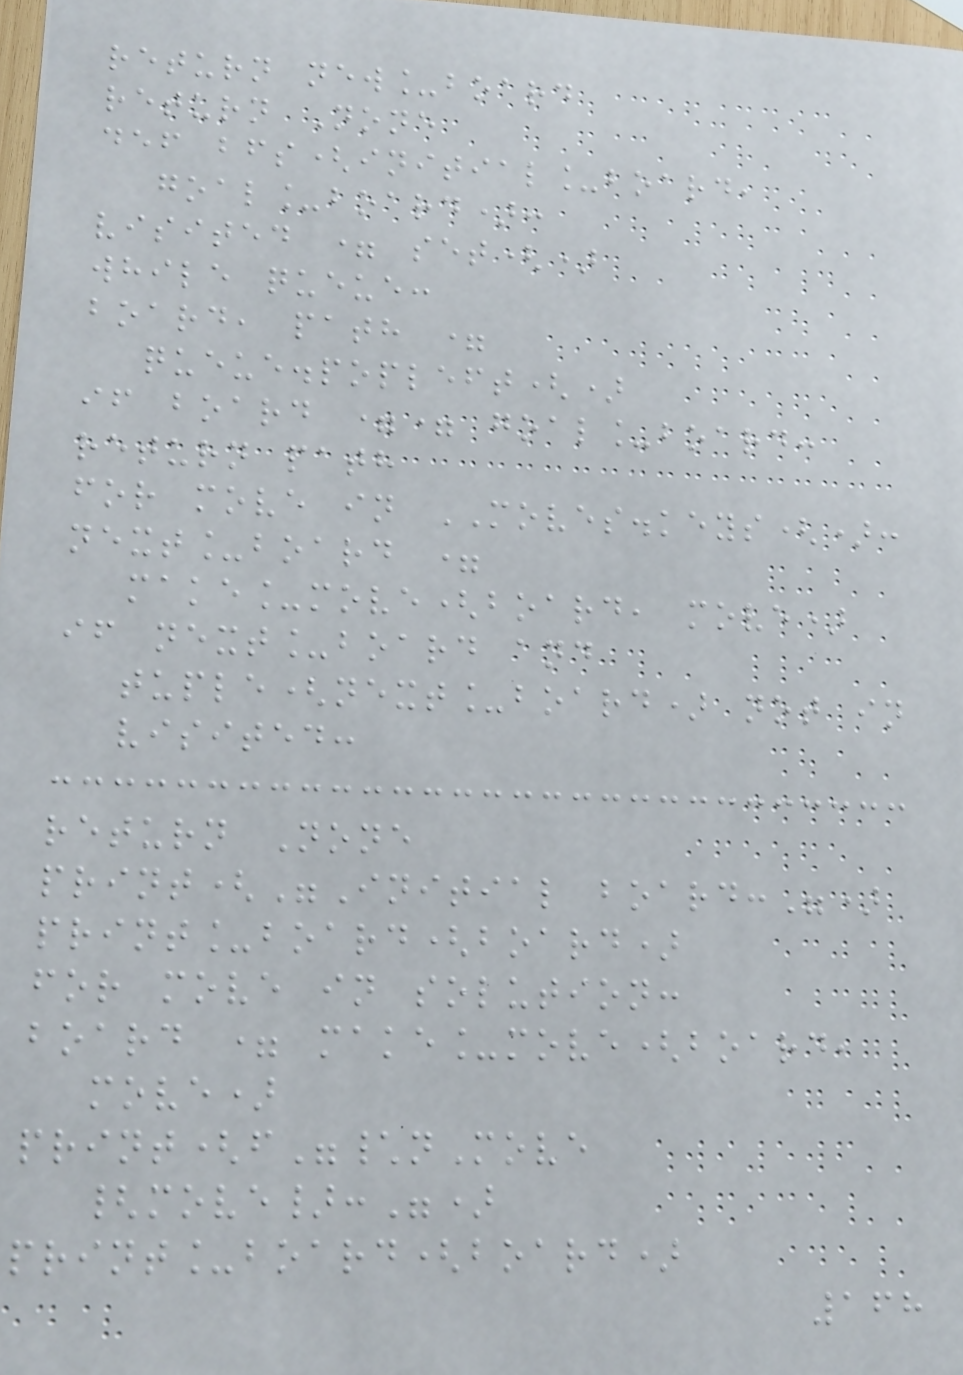return new_board
return None
def bfs(initial_board,
goal_board):
visited = set()
while queue:
board, path =
queue.popleft()
if board == goal_board:
return path
for move in MOVES.keys():
next_board =
make_move(board, move)
if next_board and
tuple(next_board) not in
visited:
return None
print("Initial board:")
print_board(board)
for move in solution:
board = make_move(board,
move)
print(f"\nMove
{move}:")
print_board(board)
168
